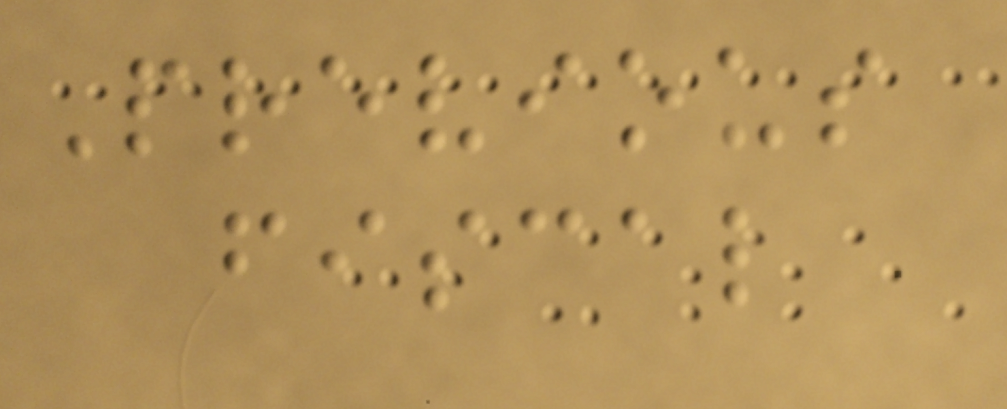Previous
fiscal
